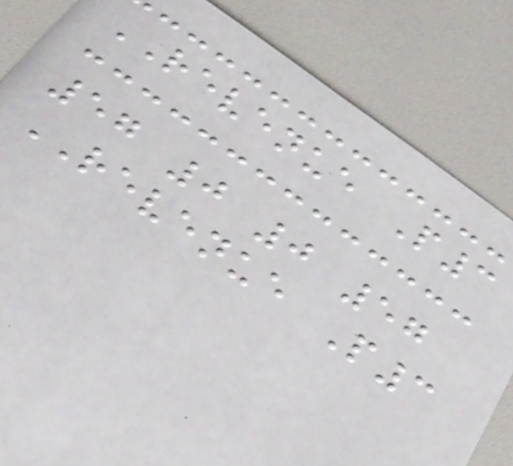REVENUE P3
57 0 0 57
REVENUE P3
